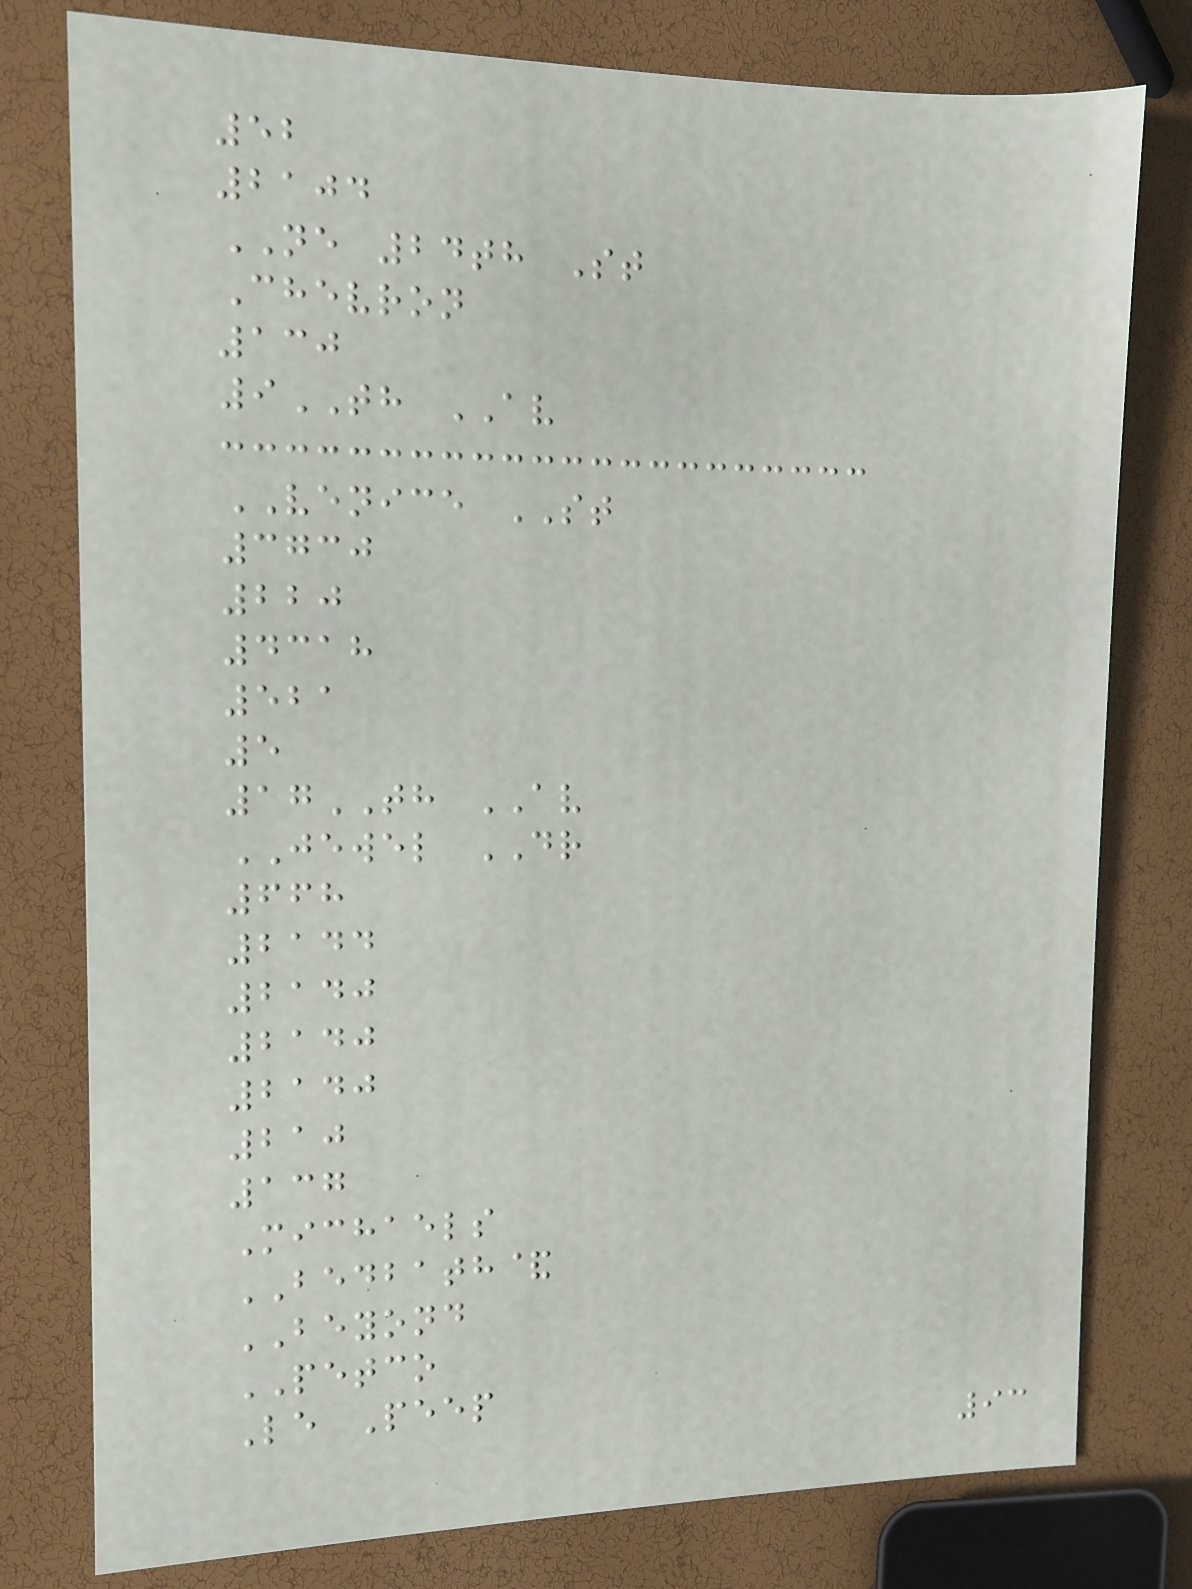52
2104
NE 24th St
Chevron
130
9TH AV
VENICE ST
3730
220
4318
521
5
17TH AV
JEWEL DR
668
2144
2140
2140
2140
210
137
Michaels
BEDBATH&
BEYOND
PETCO
Le Peep
93
